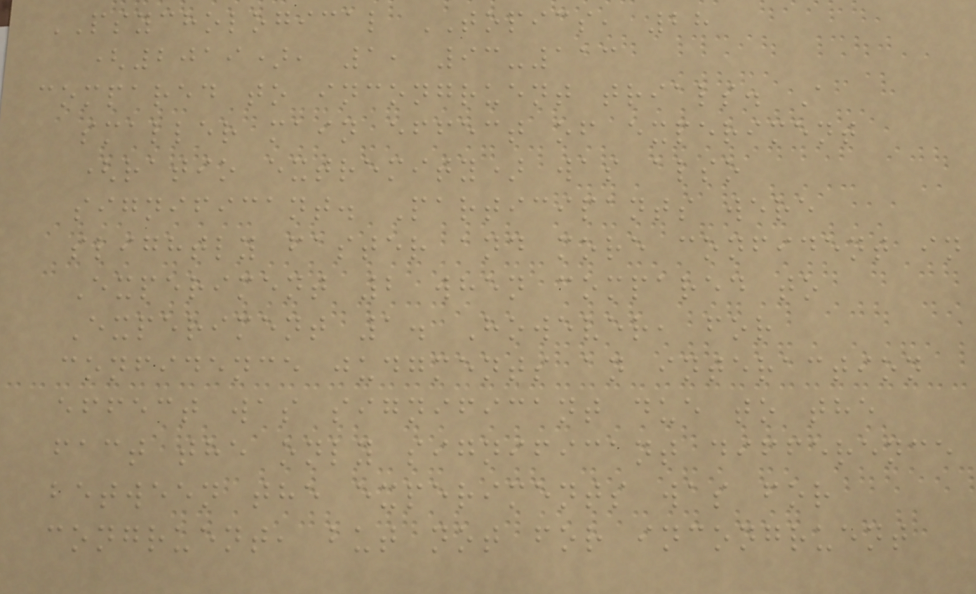PSYCHOLOGICAL TOPICS, 28
(2019), 1, 93-113
compared to incongruent trials. A
smaller main effect of experiment
(ratio extremity) was also
significant. Participants were
slightly faster and more confident in
Experiment 2 when compared to
Experiment 1. However, for
confidence judgments an interaction
effect was significant due to the
fact the only significant difference
between the experiments was for
congruent, but not for incongruent
